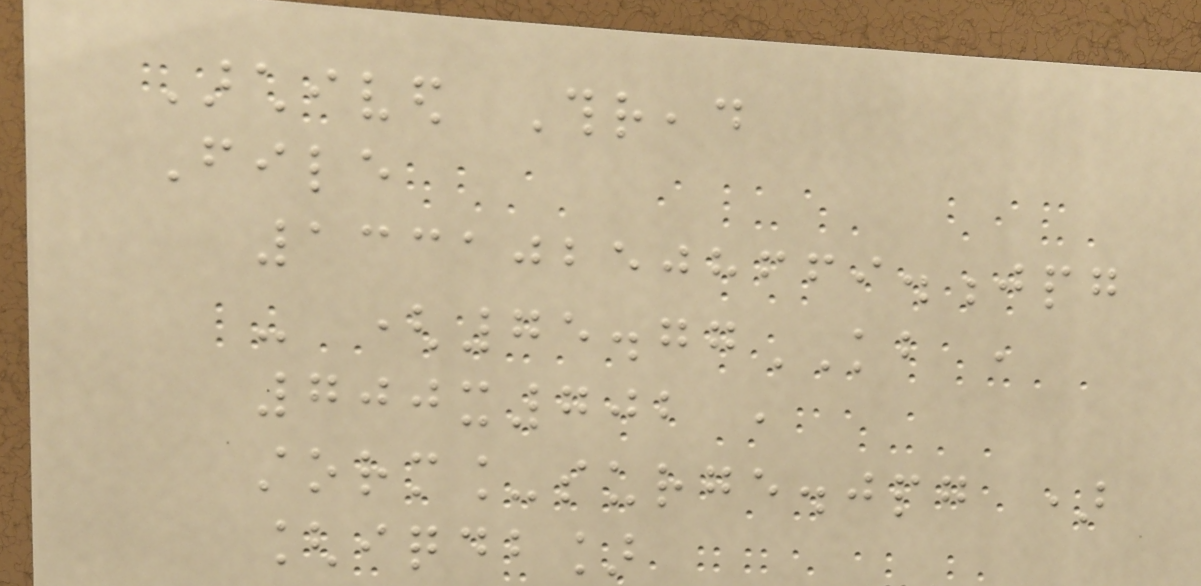Archived Thread
File
133102508669.jpg
- (75.77KB ,
700x702 ,
storm_surge.jpg )
[iqdb]
